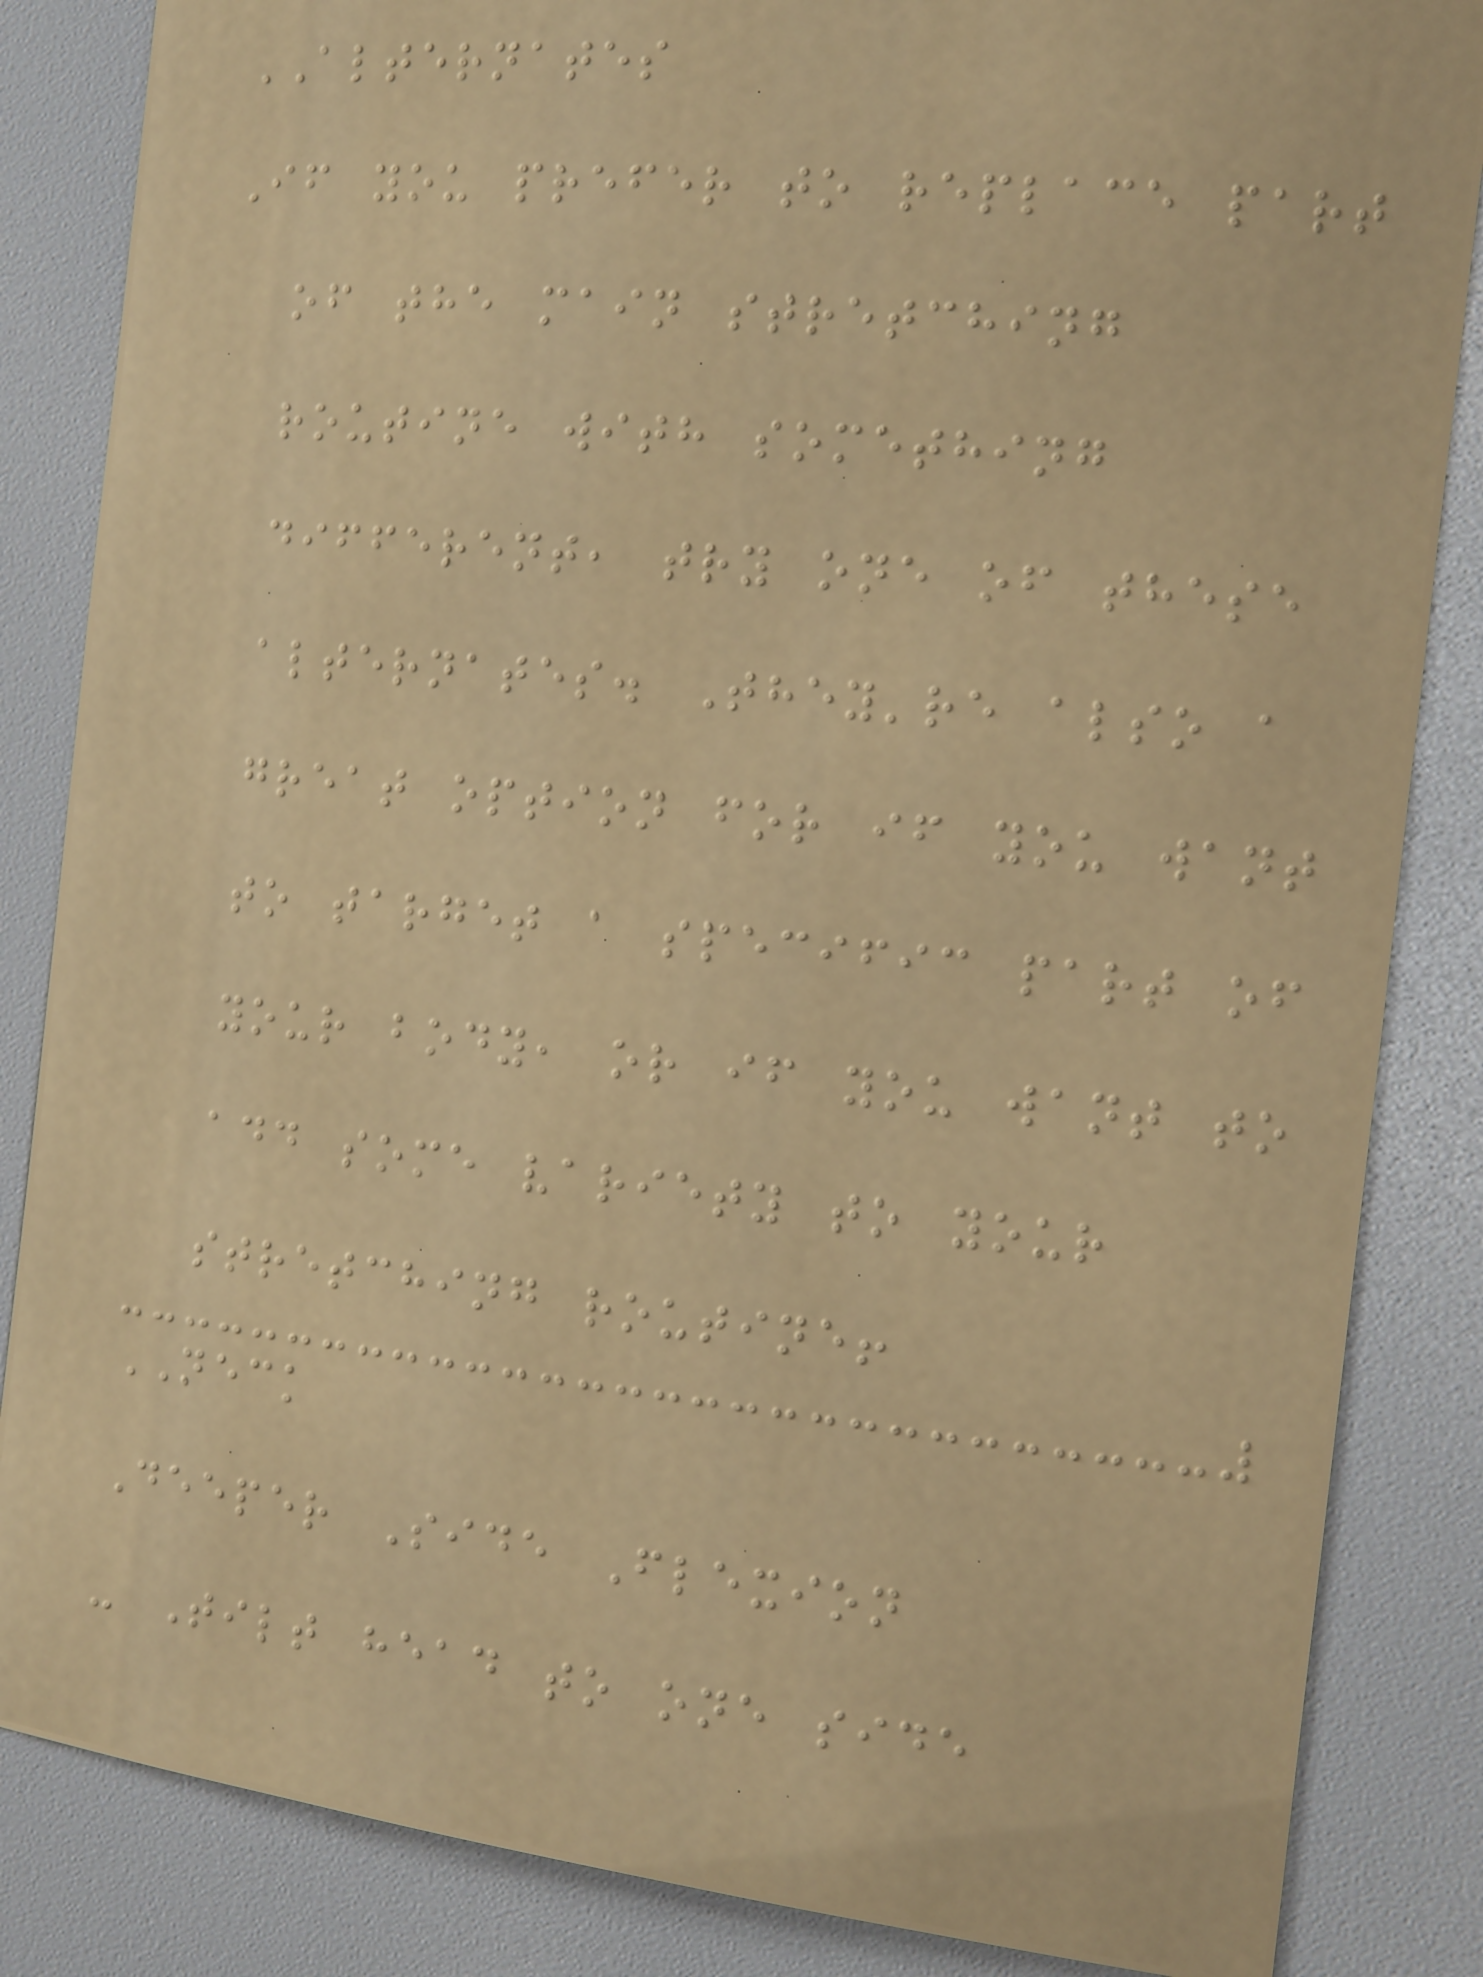ALTERNATES
If you prefer to replace part
of the main stretching
routine with something
different, try one of these
alternates. They're also a
great option for if you want
to target a specific part of
your body, or if you want to
add some variety to your
stretching routine!
NECK
Deeper Side Flexion
- Tilt head to one side
